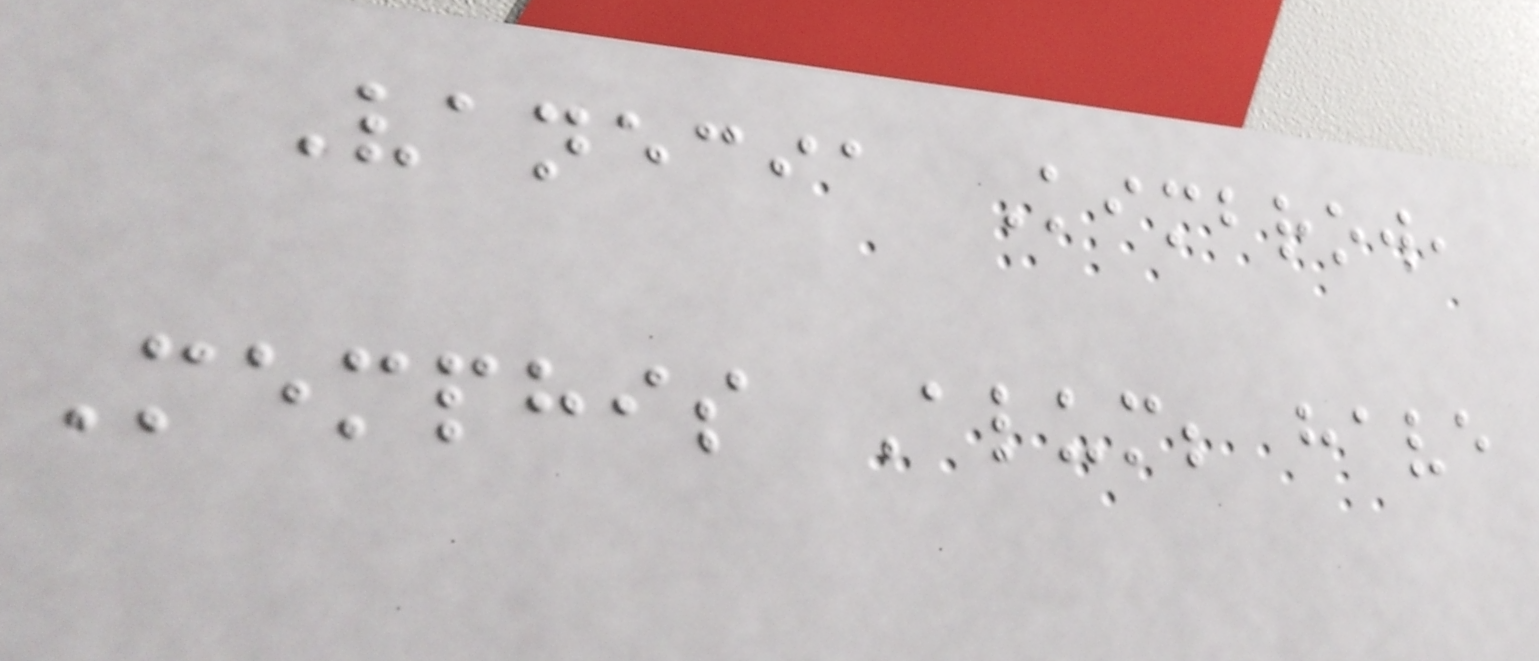Vanecia Kimbrow,
Memphis Alum; have
